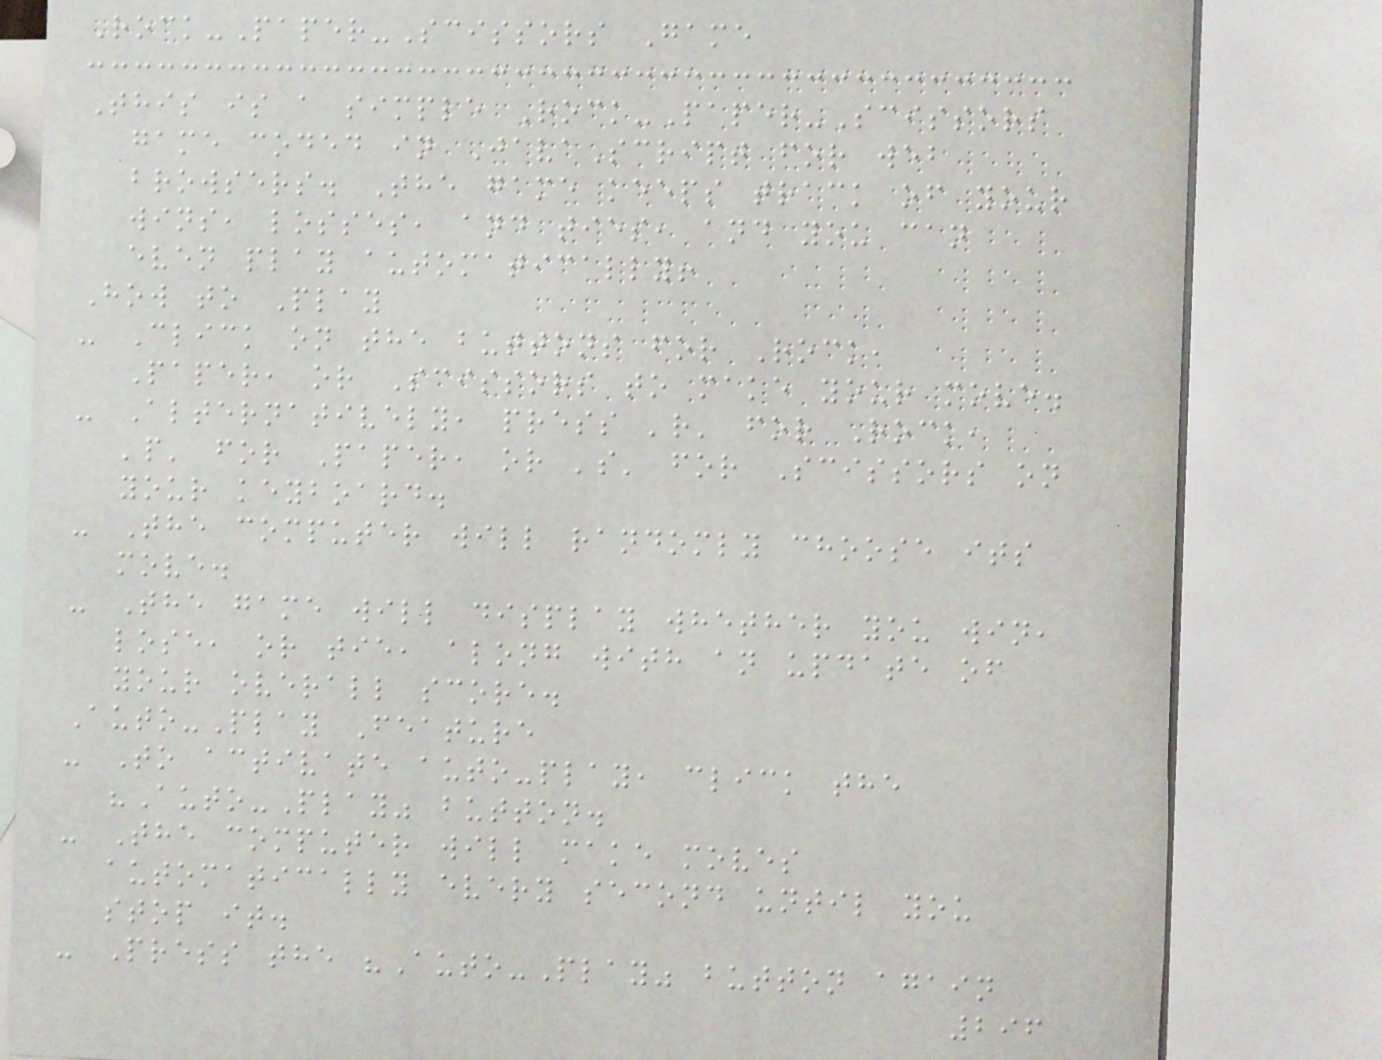Rock-Paper-Scissors Game
This is a simple Rock-Paper-Scissors
game coded in JavaScript for web
browsers. The game keeps track of your
wins, losses, and ties, and you can
even play automatically!
How to Play
- Click on the buttons for Rock,
Paper, or Scissors to make your move.
- Alternatively, press 'r' for Rock,
'p' for Paper, or 's' for Scissors on
your keyboard.
- The computer will randomly choose its
move.
- The game will display whether you win,
lose, or tie, along with an update of
your overall score.
Auto-Play Feature
- To activate auto-play, click the
"Auto-Play" button.
- The computer will make moves
automatically every second until you
stop it.
- Press the "Auto-Play" button again
296
